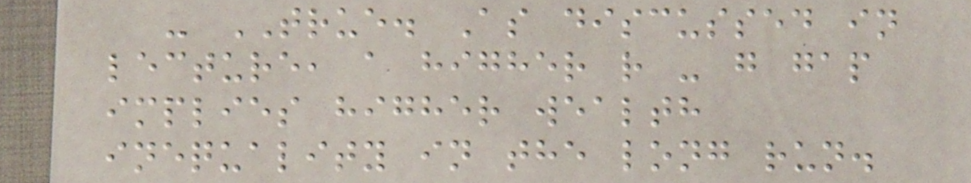- TRUE. As discussed in
lecture, a higher r - g gap
implies higher wealth
inequality in the long run.
